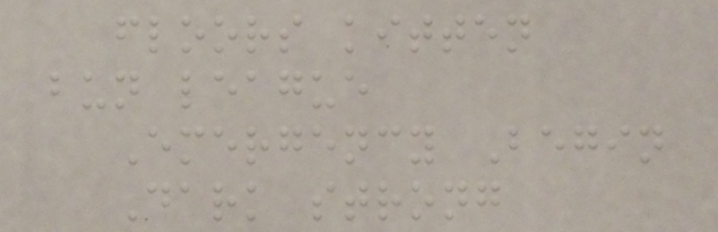floors kitten
bun league
Emergency Begin
Dark strong
